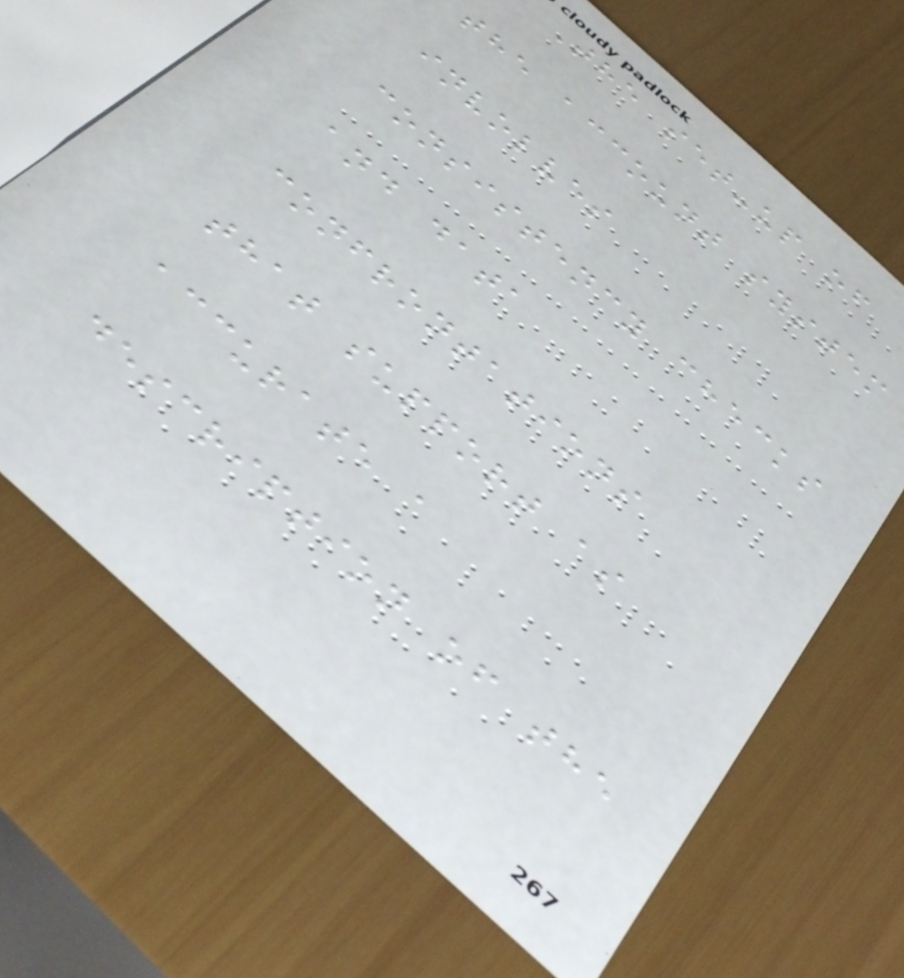The set-up of
the account system
involves
consistency checks
and data
confrontations
that support as
accurate a
description of the
